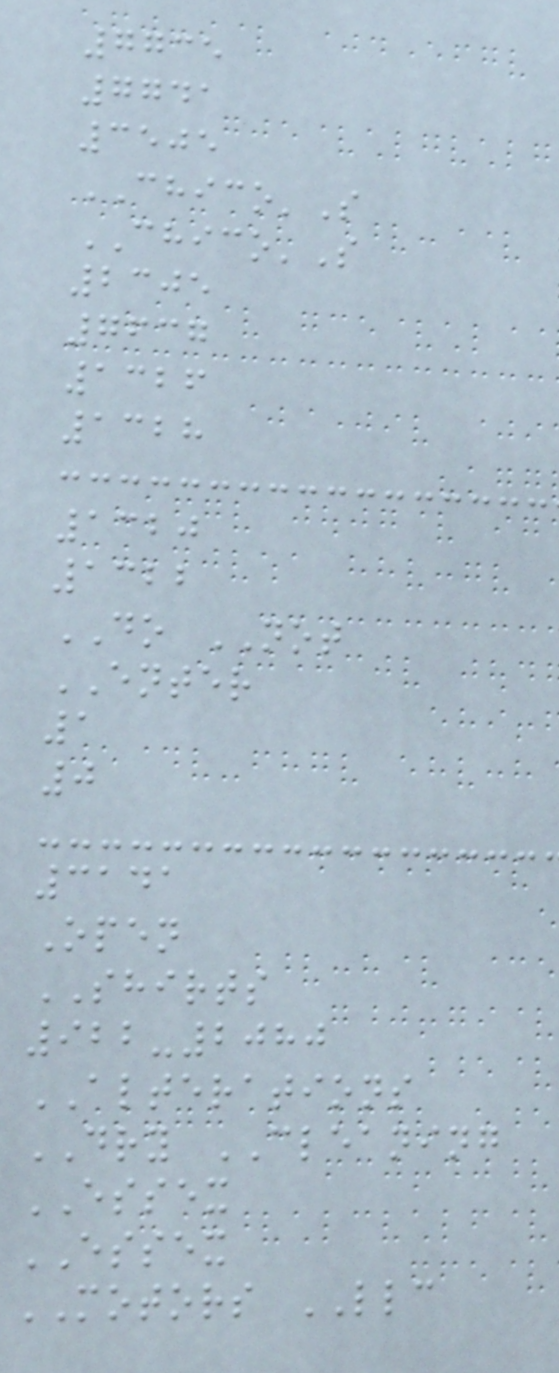7735
7741
3505
CHICO'S
CHICO'S
2305
7637
1326
1328
1320
1322
DO NOT
ENTER
1
0
3141
Open
SHIRTS
922-2080
ALTERATIONS
DRY CLEANING
ESSEX
ESSEX
MOTORS LLC
